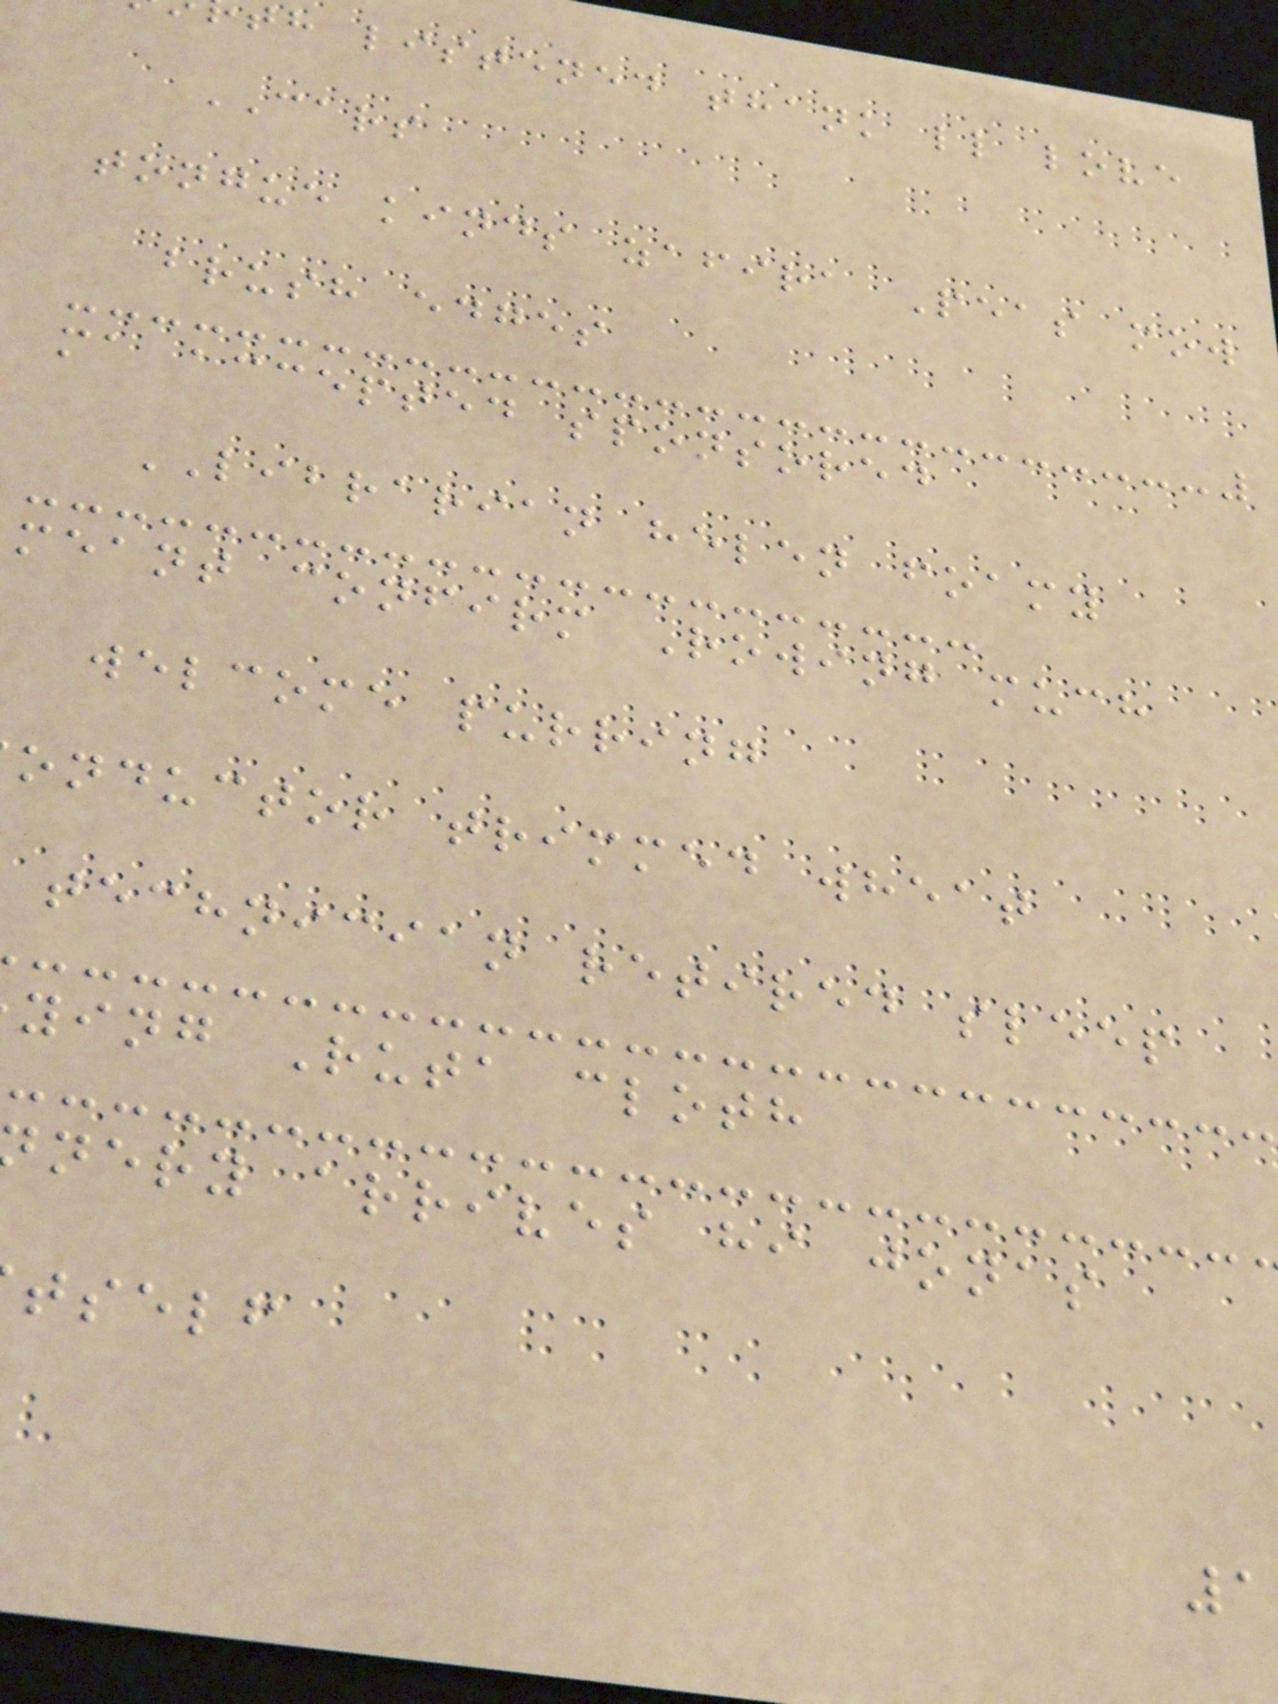th listened thank ll love
CARS
tongue kinds zafira Peas mow
brush edges
ma accepted sponsored
LIBRARIAN helen foamy
meant confirm Rowing much
welcome purring
onductor trimmed wheat
technician retired sleep
ying Ruta cloth
nery arrives hi jonas
tself
